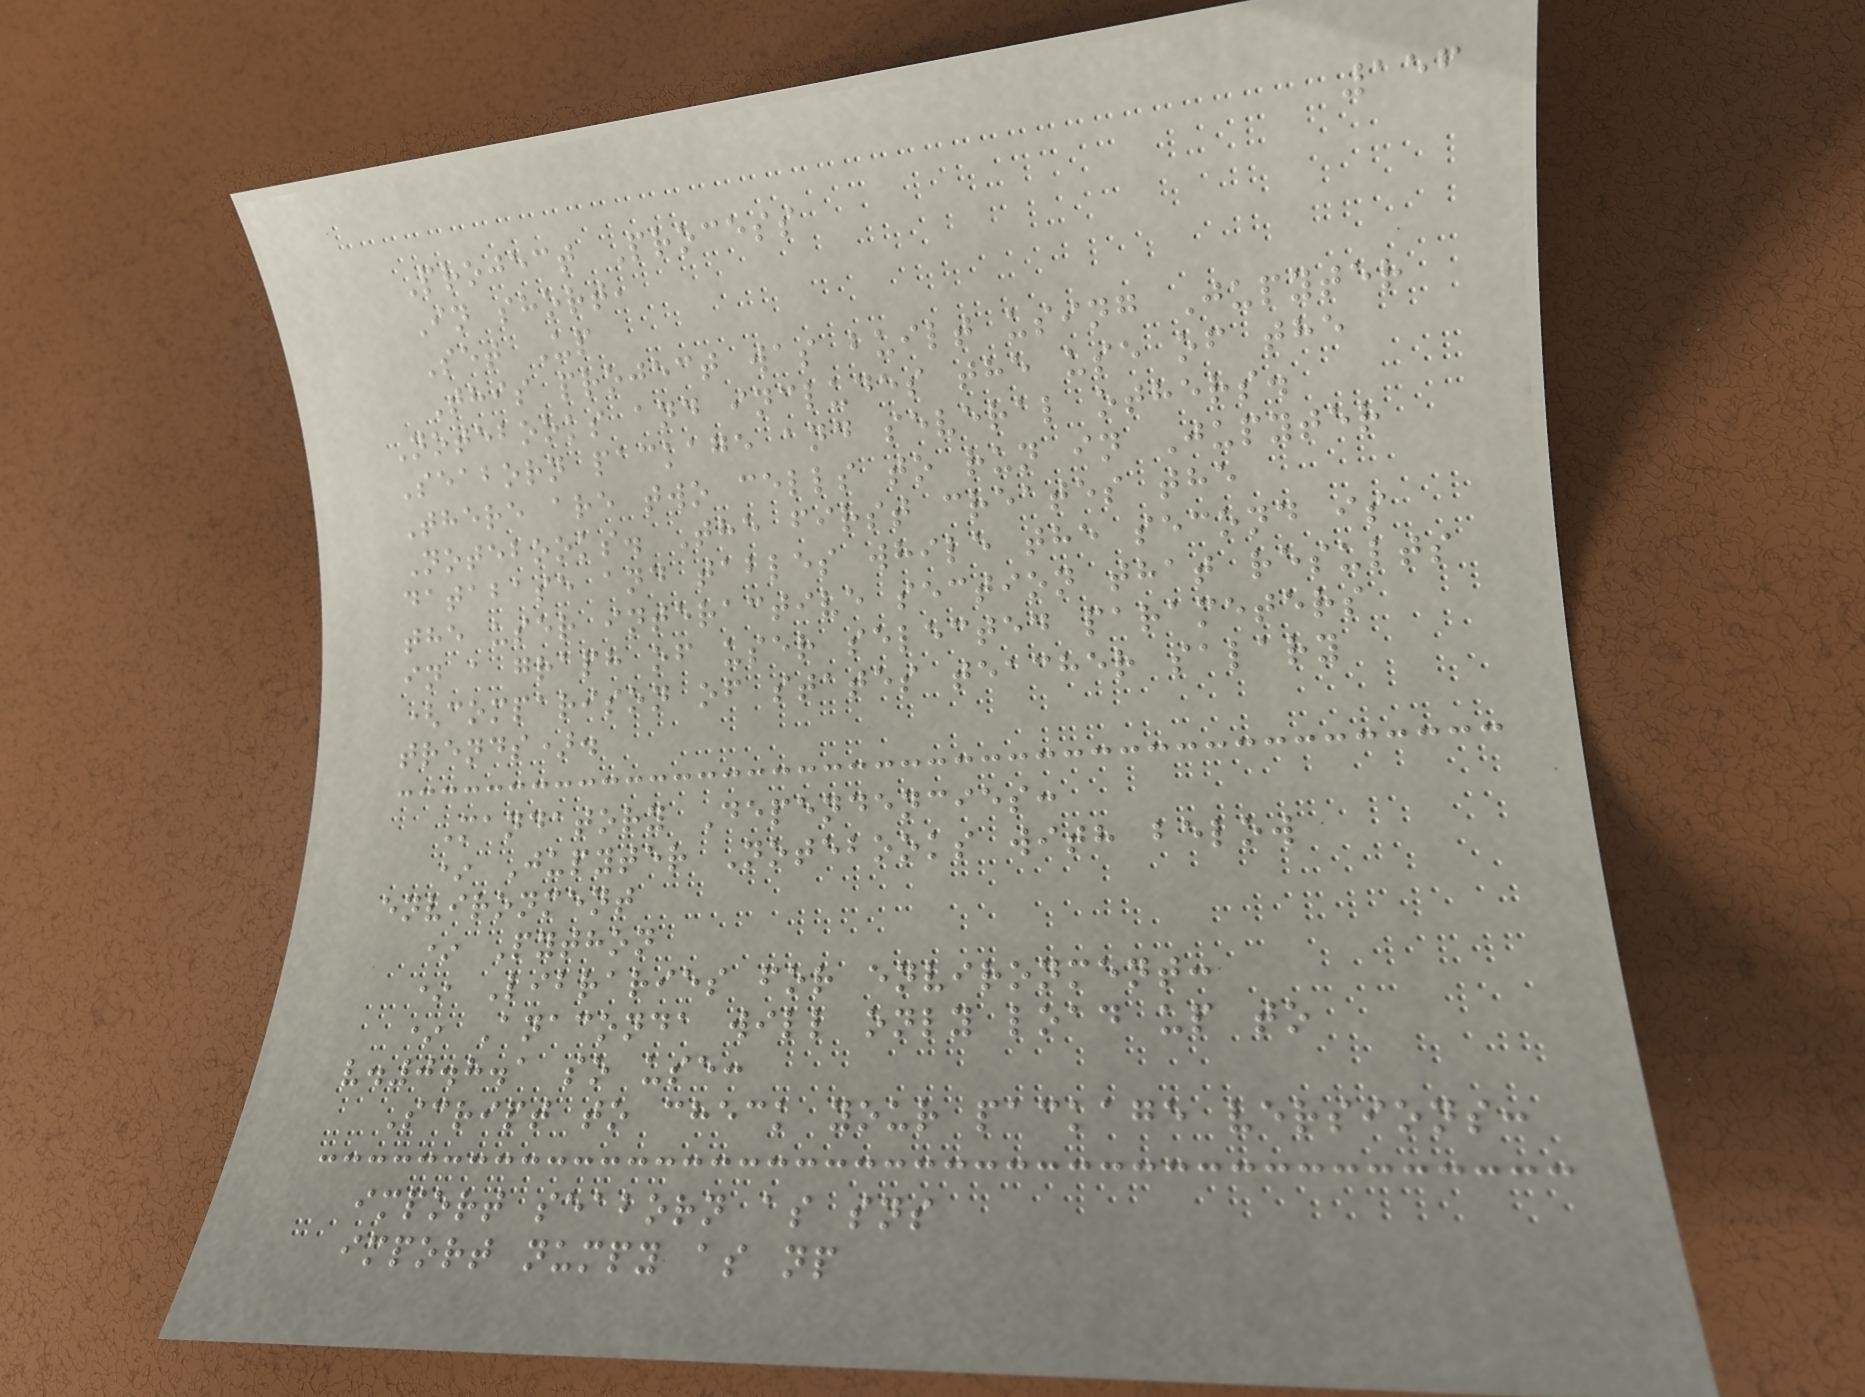156
Project Process
In short,
Set Up
This project was built using Jupyter
Notebooks and includes the use of the
Seaborn package and several others.
There are two cells to run in Jupyter
Notebooks. The first creates the
database and tables while the second is
the user interactive section that results
in a graph of user selected parameters
(comparison of states teacher salary
trends).
Mandatory Dependencies:
* Jupyter Notebooks with below
environment
* Python
* Libraries for environment:
* Anaconda will only load up to
v.0.8.1 so use:
Script to check your package versions:
import seaborn as sns
import numpy as np
